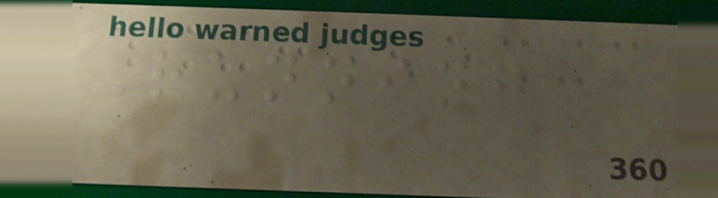Running
